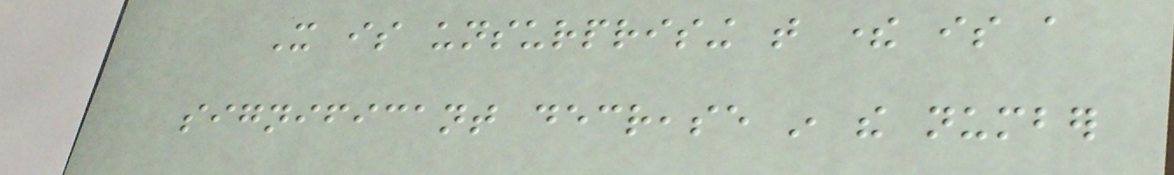It is unsurprising that there is a
significant decrease in the number
